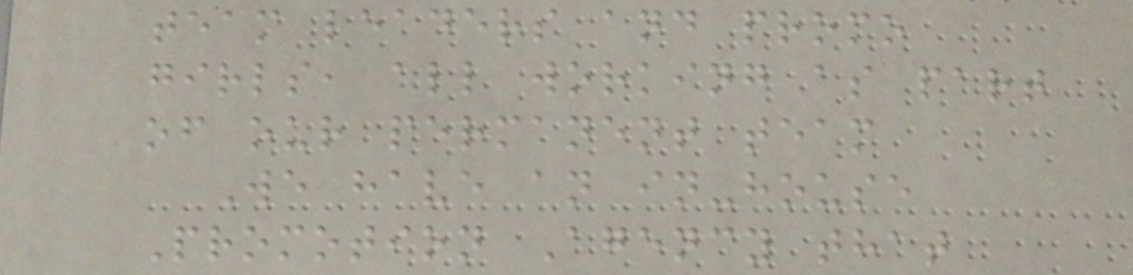team leaders and promo
girls, all working as part
of our permanent team
We have an in-house
Promotion Agency that
